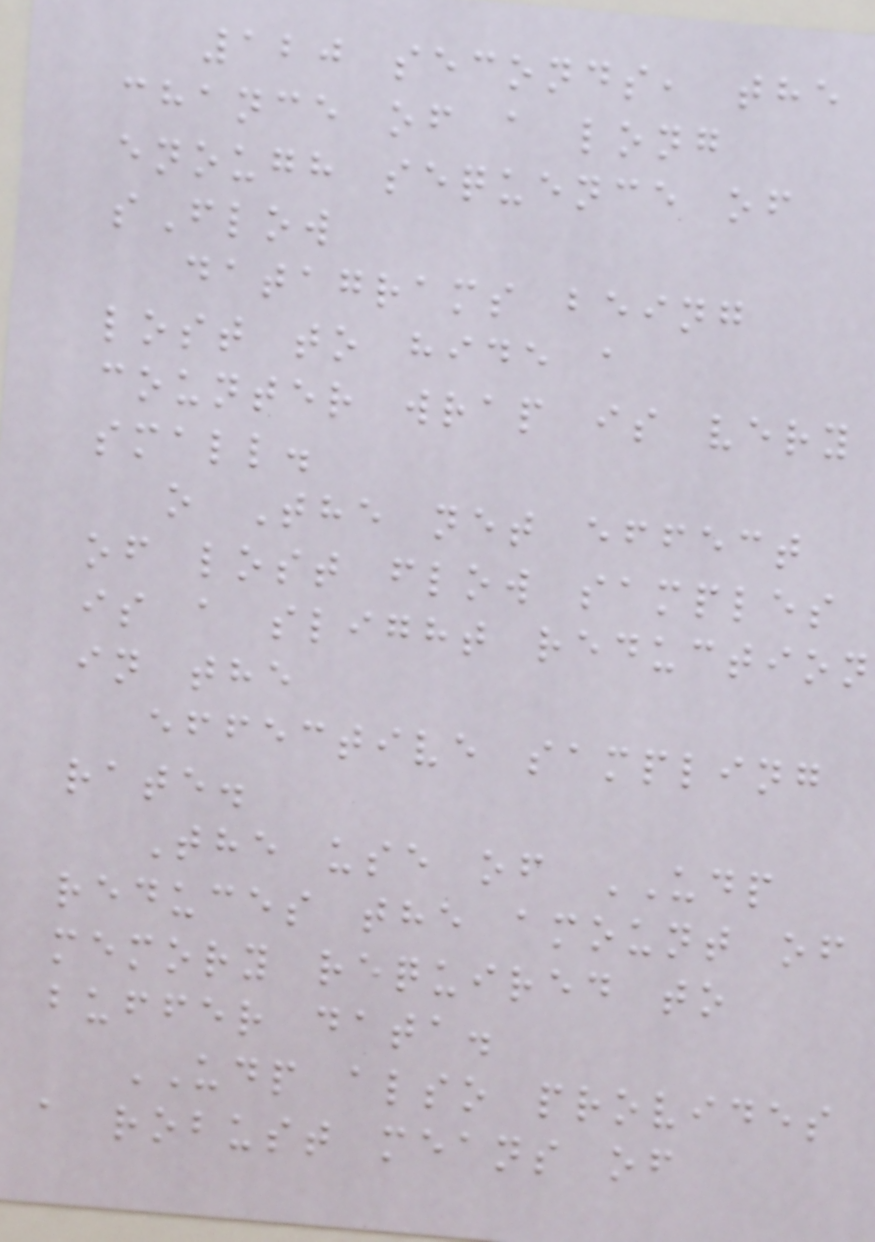120 seconds, the
chance of a long
enough sequence of
sFlow
datagrams being
lost to hide a
counter wrap is very
small.
o The net effect
of lost flow samples
is a slight reduction
in the
effective sampling
rate.
The use of UDP
reduces the amount of
memory required to
buffer data.
UDP also provides
a robust means of
